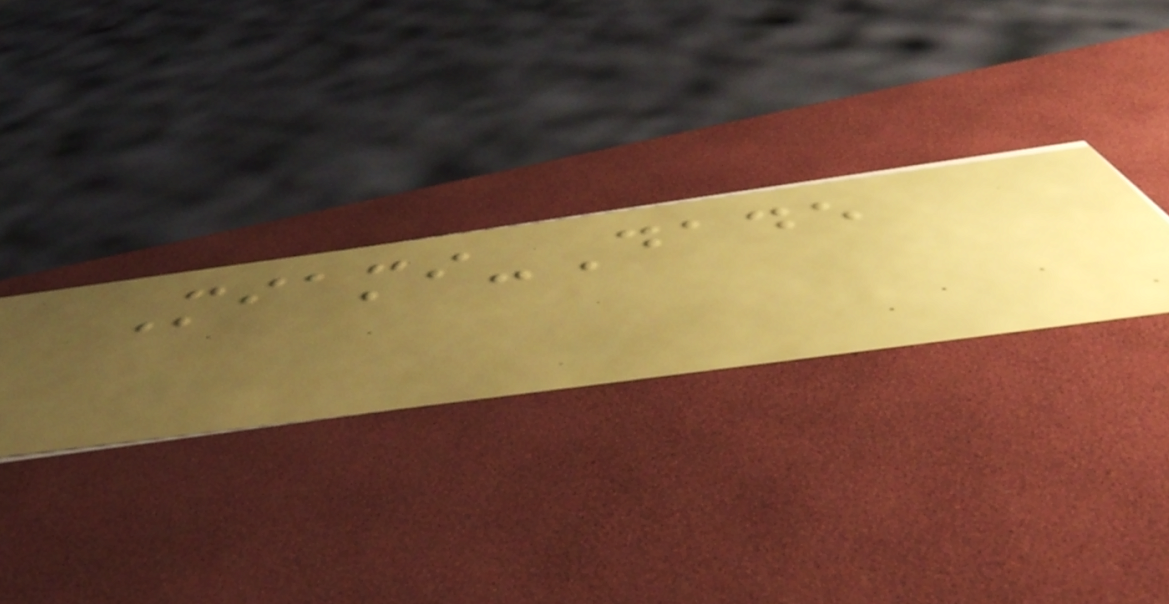Miami-Dade
